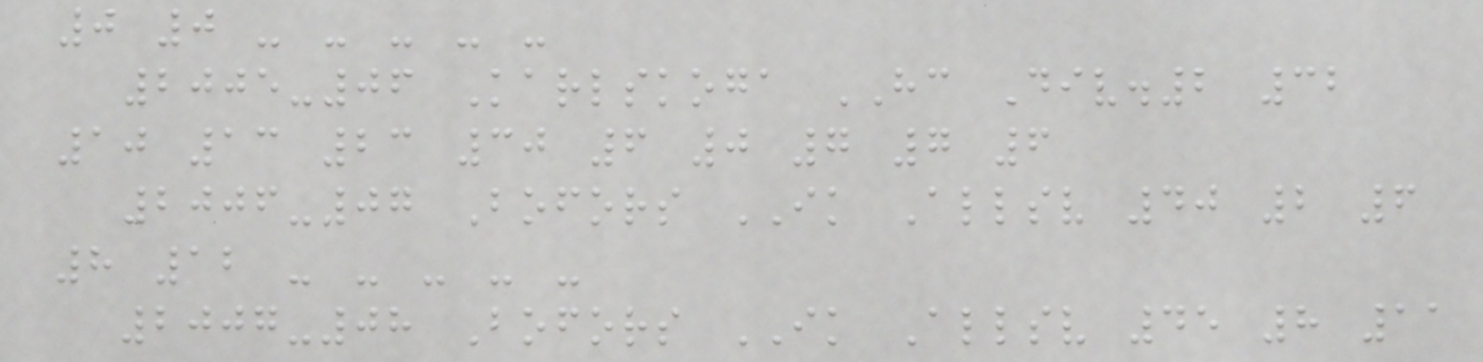0 0 - - - - -
2005-06 Karlskoga HC Div.2 32
10 13 23 30 6 0 7 7 6
2006-07 Bofors IK Allsv 40 2 6
8 12 - - - - -
2007-08 Bofors IK Allsv 45 8 11
